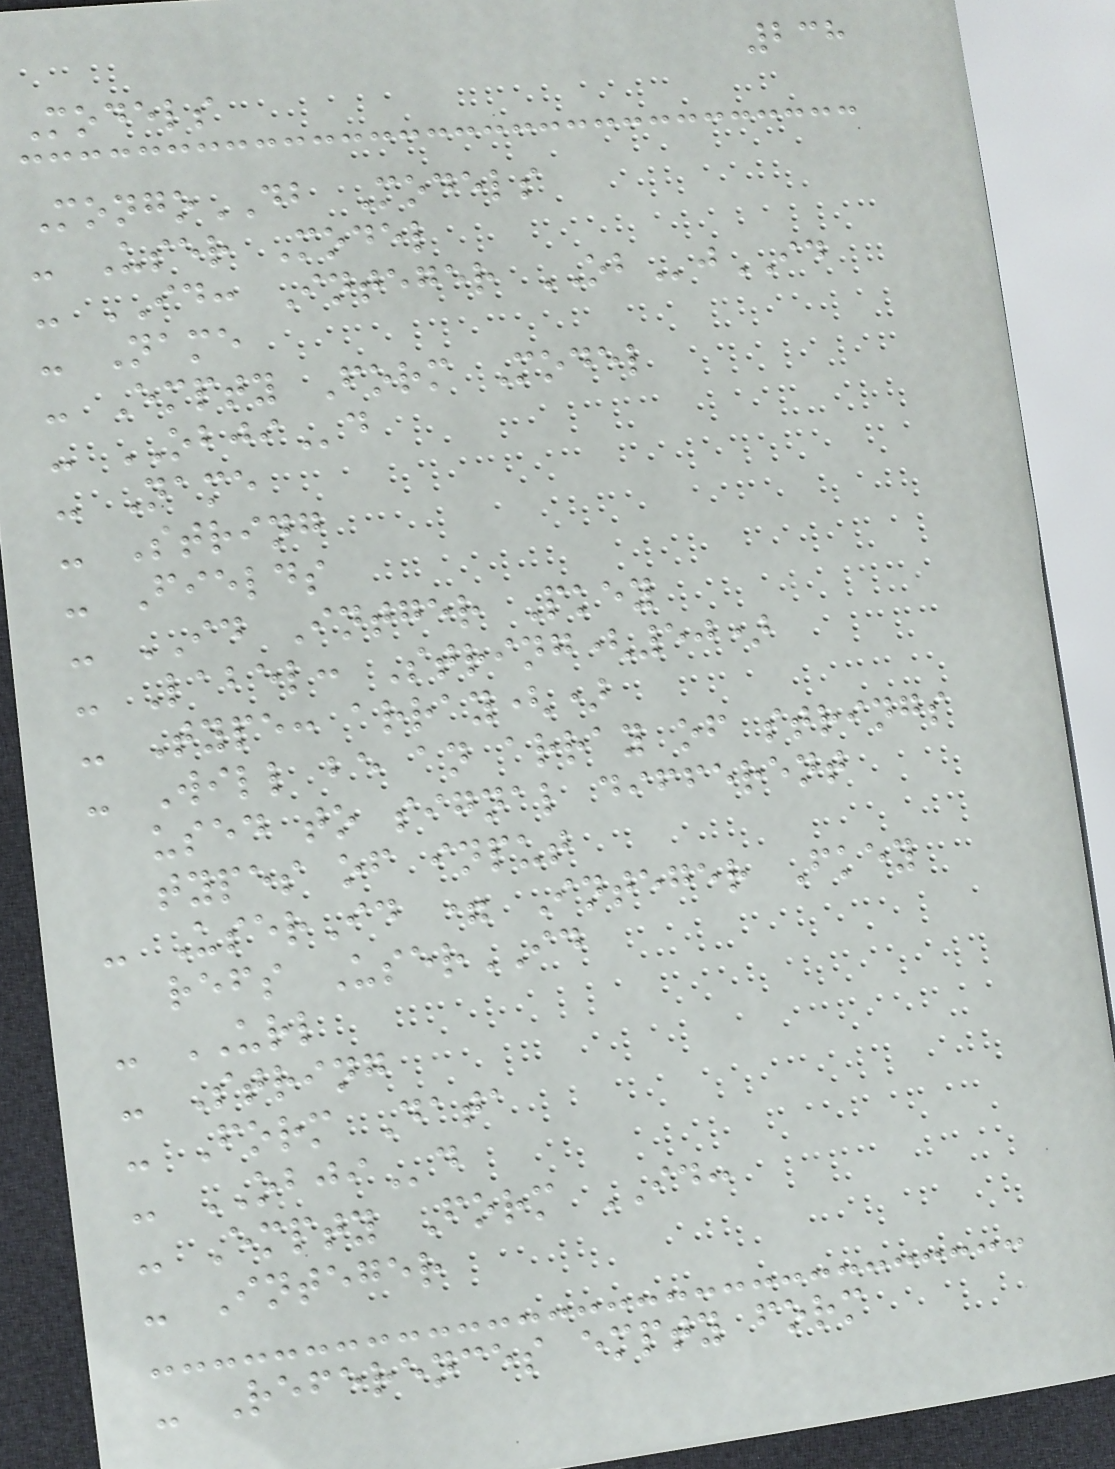238
Models
MongoDB Models
- User Model
- ID: Integer OBjID
- Name
- Empty Form Model
- OBJId
- Name
- String
- Fields
- ID Intger Pkey
- Label: String(50)
- Type: array()
- Will be an array of strings
used to signal different
types of input
- UserId = Integer Fkey
refs UserID
- URL
- String
- Form Data
- OBJId
- Empty Form ID:
- Integer
- References empty form
